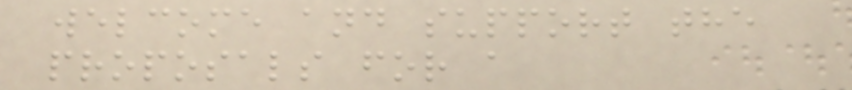welcome and support the
proposals for a
